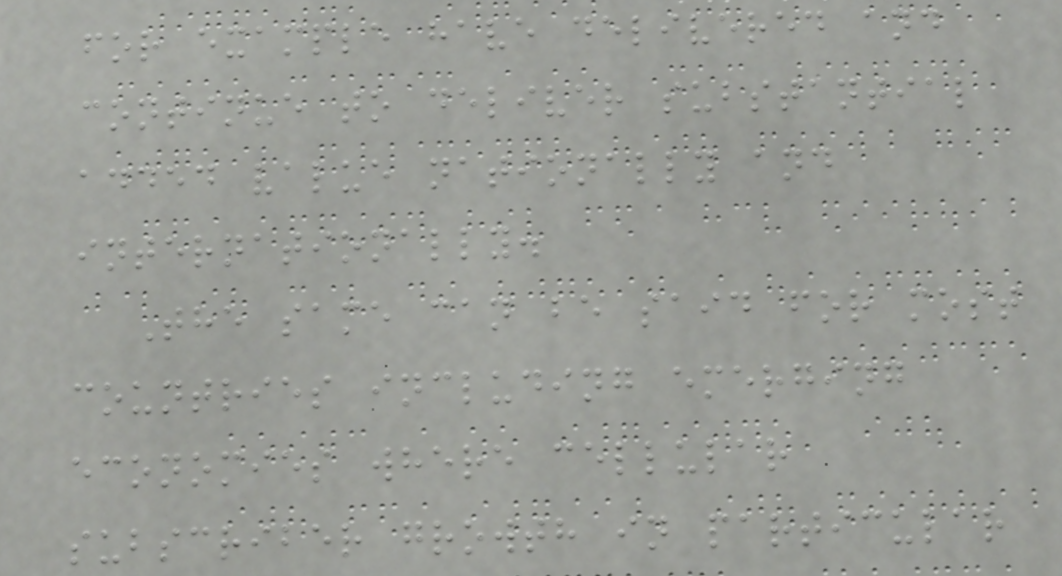for example have delivered and
continue to deliver substantial
added value nationally and
internationally.
The same can be said for most
countries including emerging
economies where cellular
subscriber growth in particular
